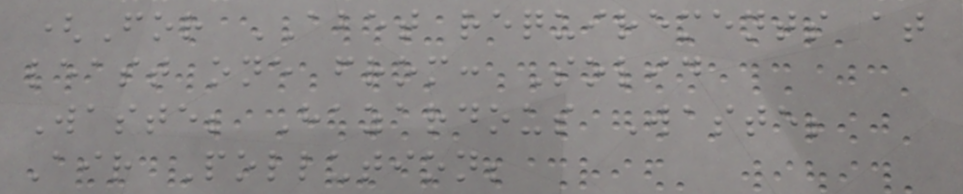(For ABET requirements at
least one from: Solid
Waste; Hazardous Waste;
Air Pollution;
